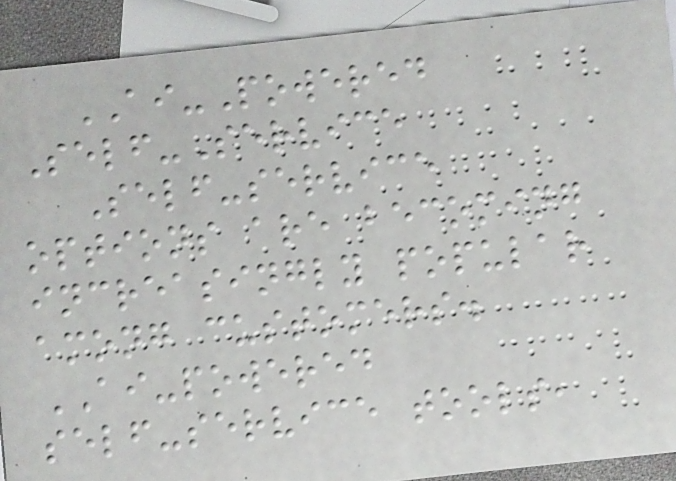AI-Powered
Self-Service
Self-service
options are becoming
increasingly popular
among customers.
AI-powered
self-service tools,
